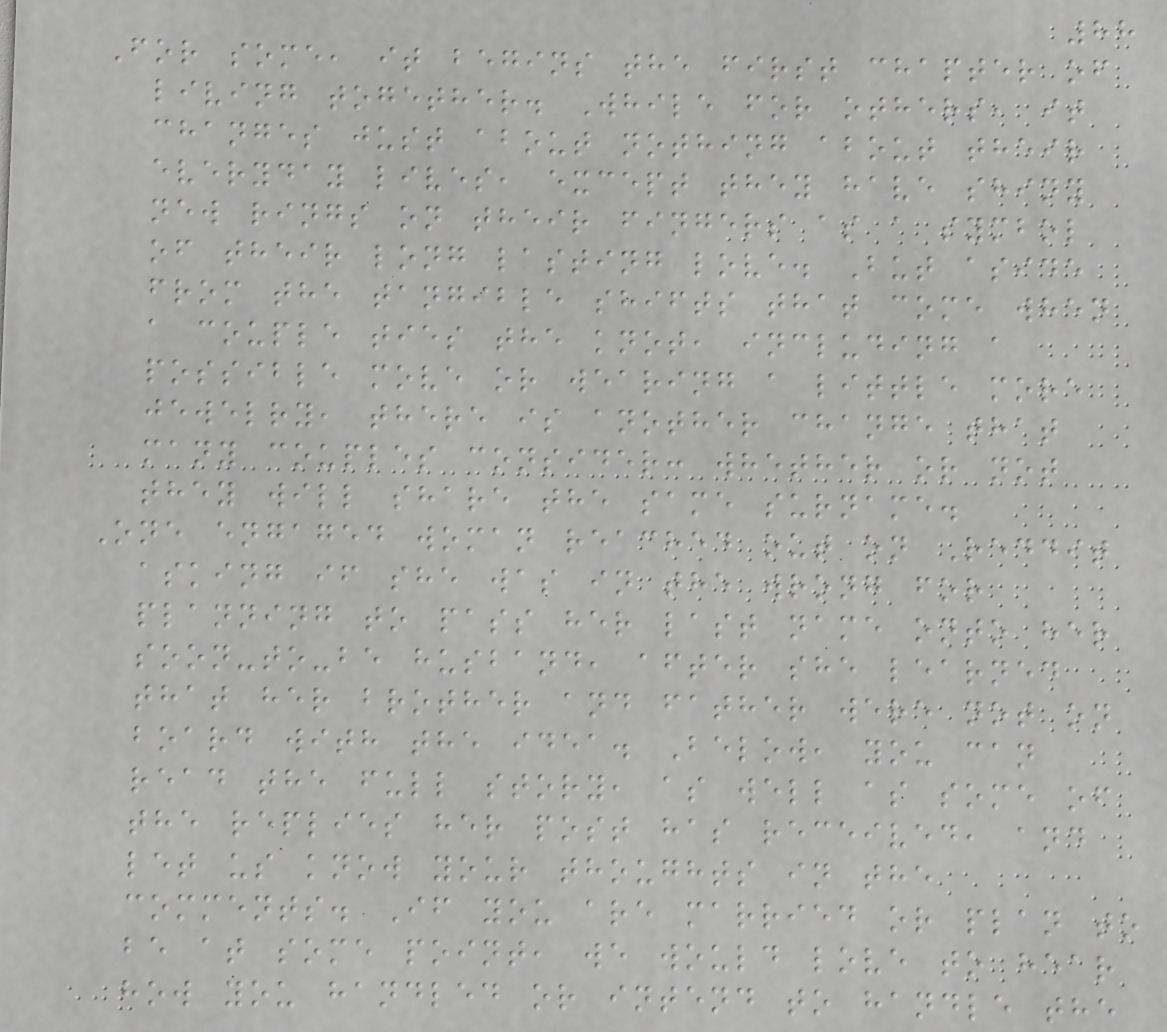88
For some, it begins the first chapter of
living together. While for others, it
changes just about nothing about their
everyday lives, except they have shiny
new rings on their fingers as a symbol
of their long lasting love. But aside
from the tangible shifts that come when
a couple ties the knot, including a
possible move or wearing a little more
jewelry, there is another change that
many couples consider: whether or not
they will share the same surname.
One engaged woman reached out on Reddit
asking if she was in the wrong for
planning to pass her last name onto her
soon-to-be husband, after she learned
that her brother and father were not on
board with the idea. Below, you can
read the full story, as well as some of
the replies her post has received, and
let us know your thoughts in the
comments. If you are married or plan to
be at some point, we would love to hear
how you handled or intend to handle the
